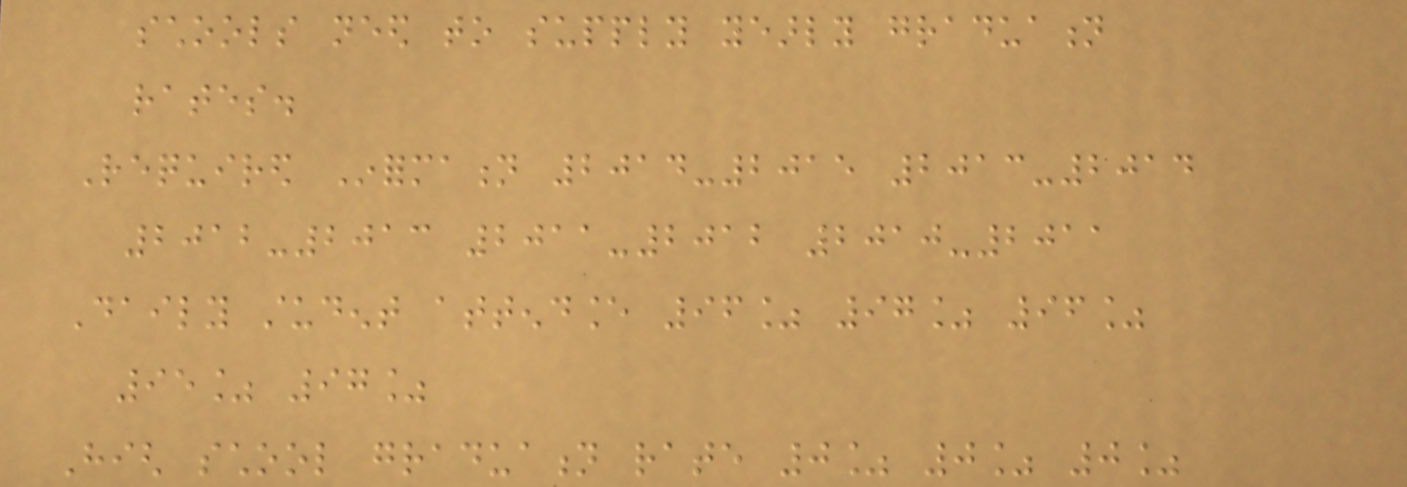schools need to supply yearly graduation
rates.
Required Information 2014-2015 2013-2014
2012-2013 2011-2012 2010-2011
Daily student attendance 96% 97% 96%
95% 97%
High school graduation rate 0% 0% 0%
